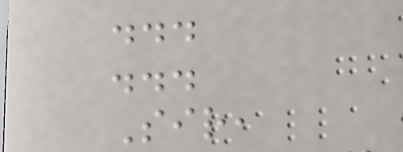...
...
Sir,
